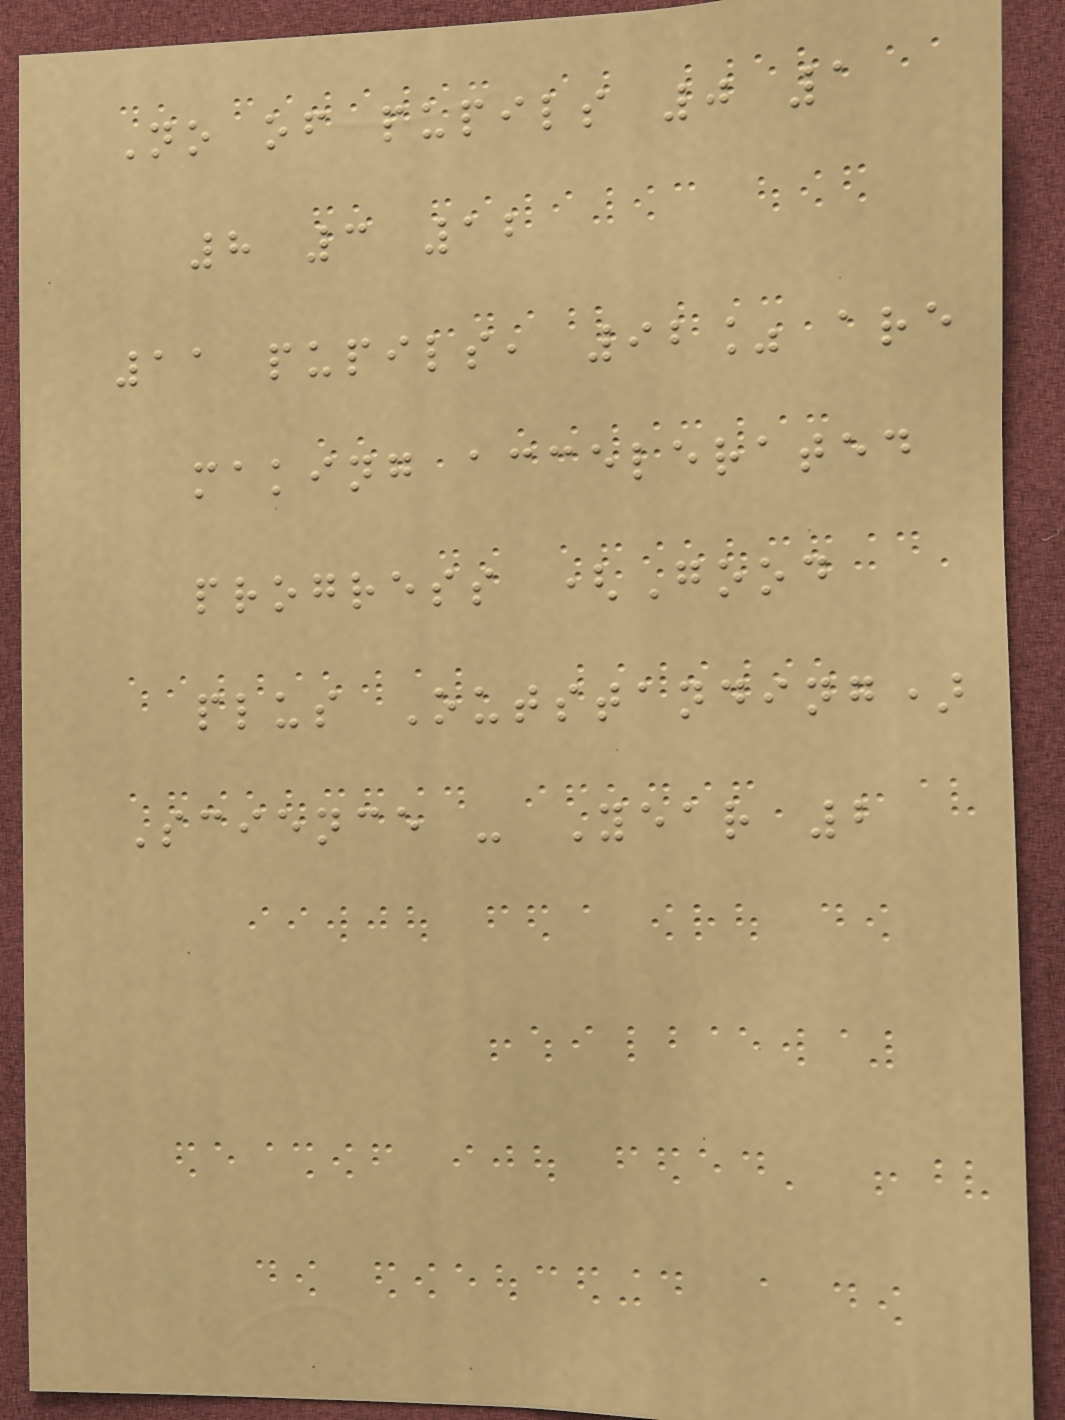No of pupils 0 1
8 3 12
11 pupils, 92% are
making accelerated
progress (Good
plus Outstanding)
Science - Year 2
